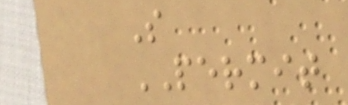S
PERMIT
